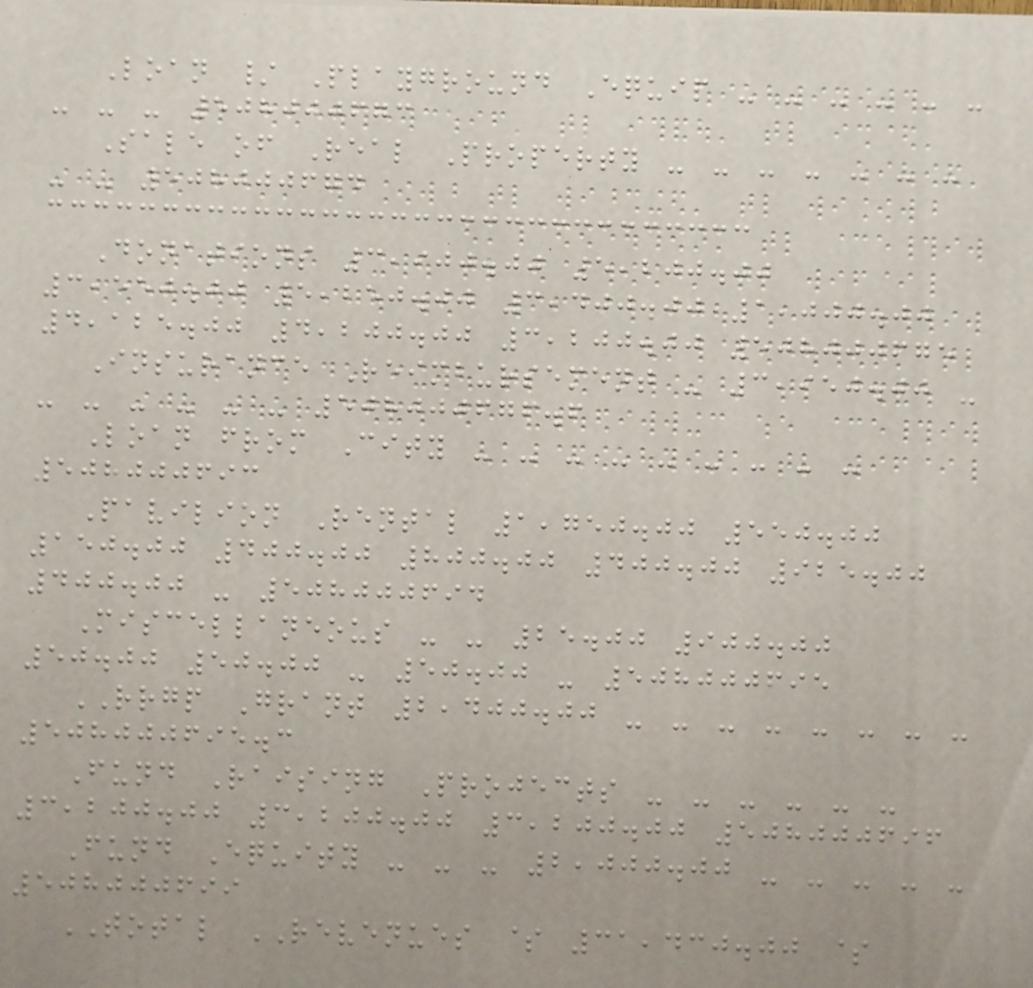Loan / Playground Equip - - - - - -
- - - 508000673
Sale of Real Property - - - - - - -
- - 508000674
Donations 3,900.00 5,200.00
3,550.00 5,250.00 3,400.00 1,000.00
4,125.00 4,200.00 3,200.00 508000675
Insurance Reimbursement - 3,950.00 -
- - - - - - 508000676.6
Loan from City - - - - - - - - -
508000693
Pavilion Rental 1,750.00 550.00
150.00 400.00 800.00 400.00 925.00
400.00 - 508000694
Miscellaneous - - 25.00 900.00
50.00 50.00 - 50.00 - 508000695
RRGP Grant 2,400.00 - - - - - - - -
508000695.3
Fund Raising Projects - - - - - -
3,200.00 3,200.00 3,200.00 508000696
Fund Equity - - - 2,000.00 - - - - -
508000699
TOTAL REVENUES $ 31,430.00 $
